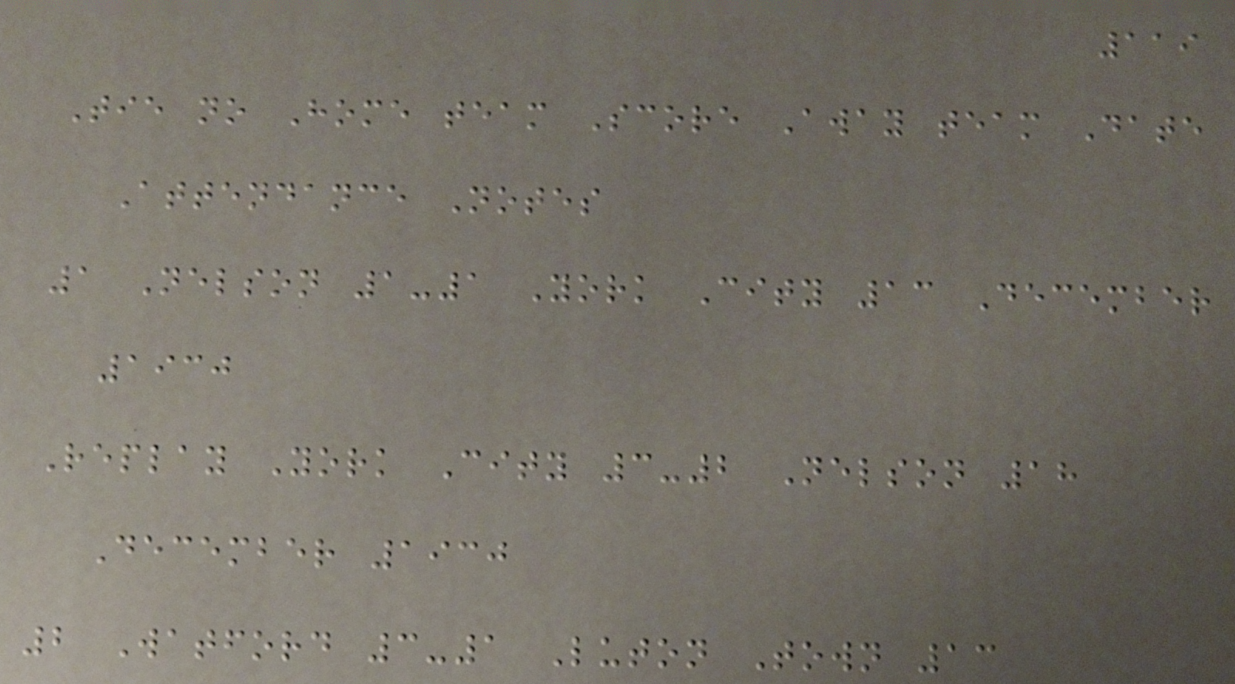119
Tie no Home team Score Away team Date
Attendance Notes
1 Nelson 1-1 York City 13 December
1930
Replay York City 3-2 Nelson 18
December 1930
2 Watford 3-1 Luton Town 13
